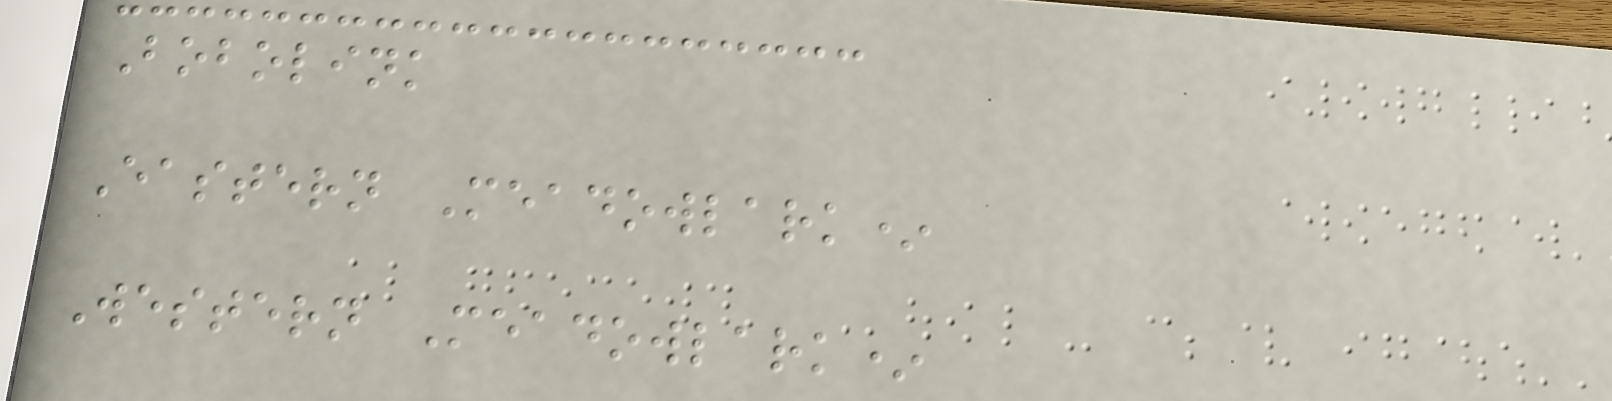Bobolink
Eastern Meadowlark*
Western Meadowlark*
